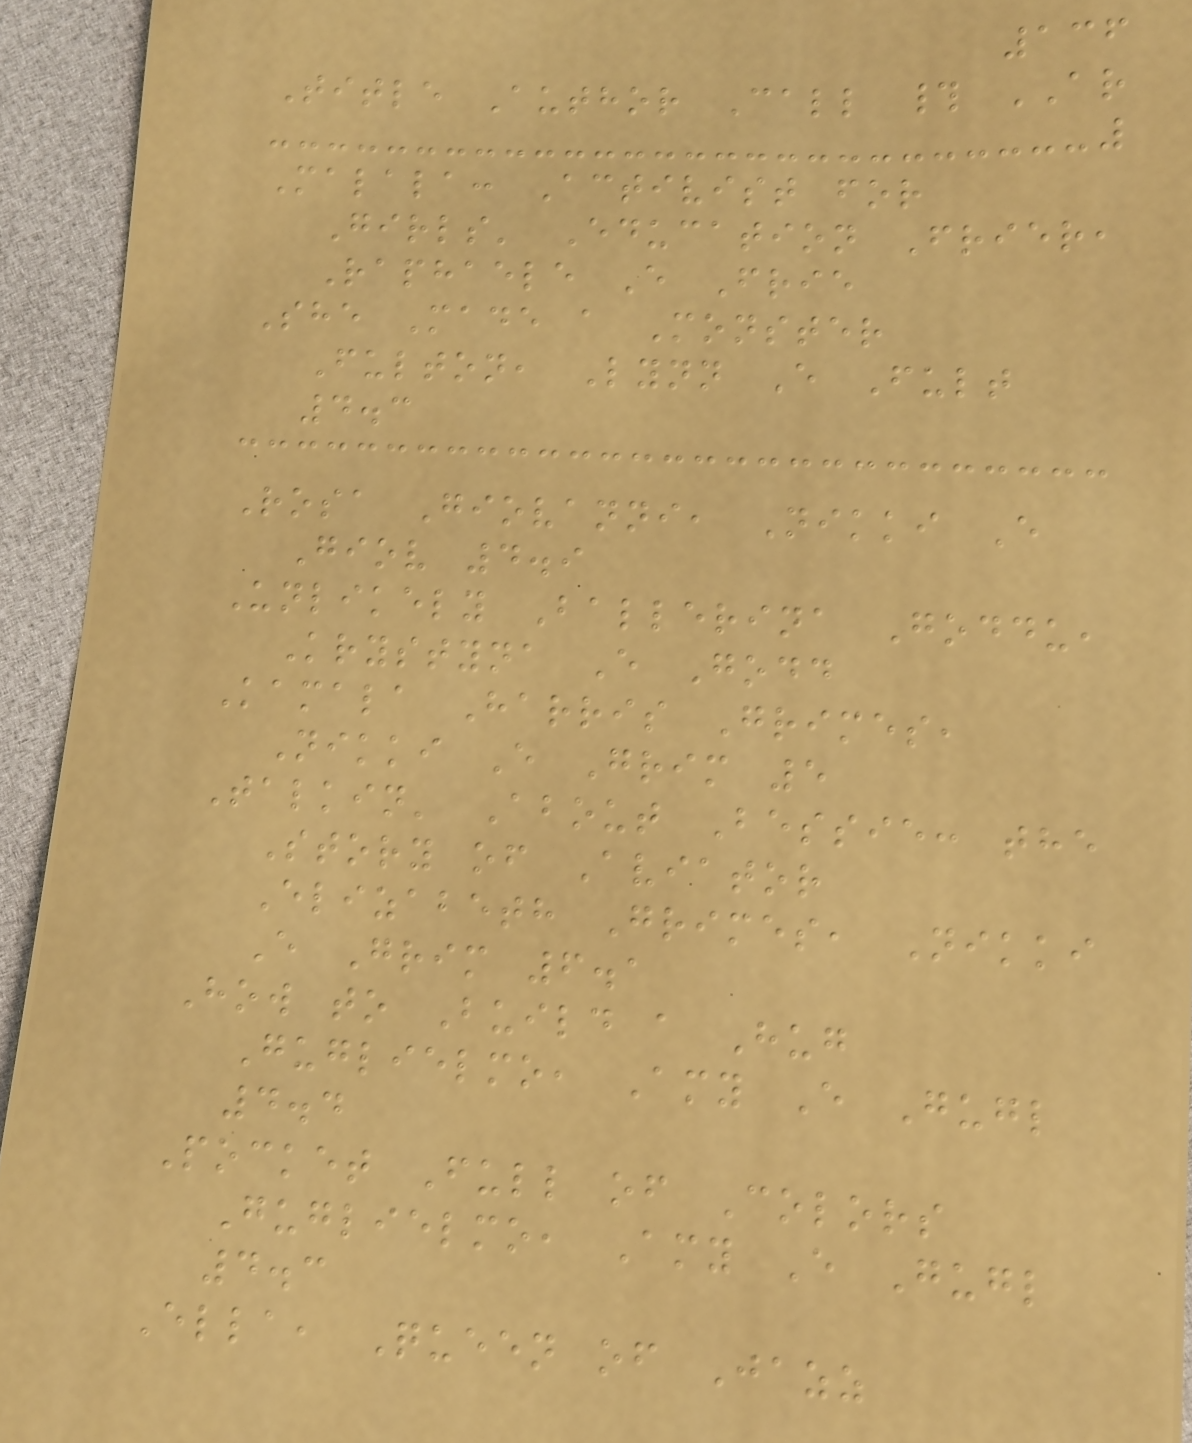136
Title Author Call # AR
Malala: Activist for
Girls' Education Frier,
Raphaele E Frie
She Made a Monster
Fulton, Lynn E Fult
4.3
Rosa Giovanni, Nikki E
Giov 4.9
Unlikely Ballerina Goddu,
Krystyna E Godd
Kamala Harris Grimes,
Nikki E Grim 5
Talkin' About Bessie: the
Story of Aviator
Elizabeth Grimes, Nikki
E Grim 6.1
How to Build a Hug
Guglielmo, Amy E Gugl
4.4
Pocket Full of Colors
Guglielmo, Amy E Gugl
4.3
Ella, Queen of Jazz
